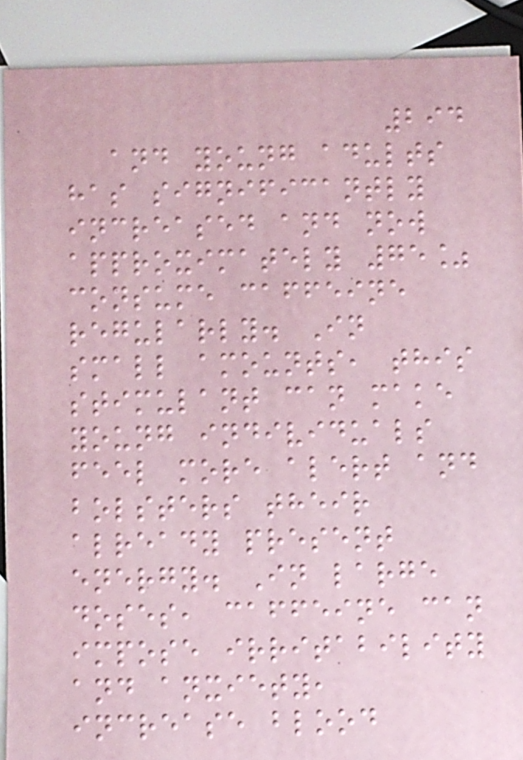294
and young adults
has significantly
increased and now
approximately 75%
consume caffeine
regularly. In
small amounts, this
stimulant can make
young individuals
feel more alert and
bolsters their
already present
energy. In large
doses, caffeine can
impose irritability
and anxiety,
increase blood
